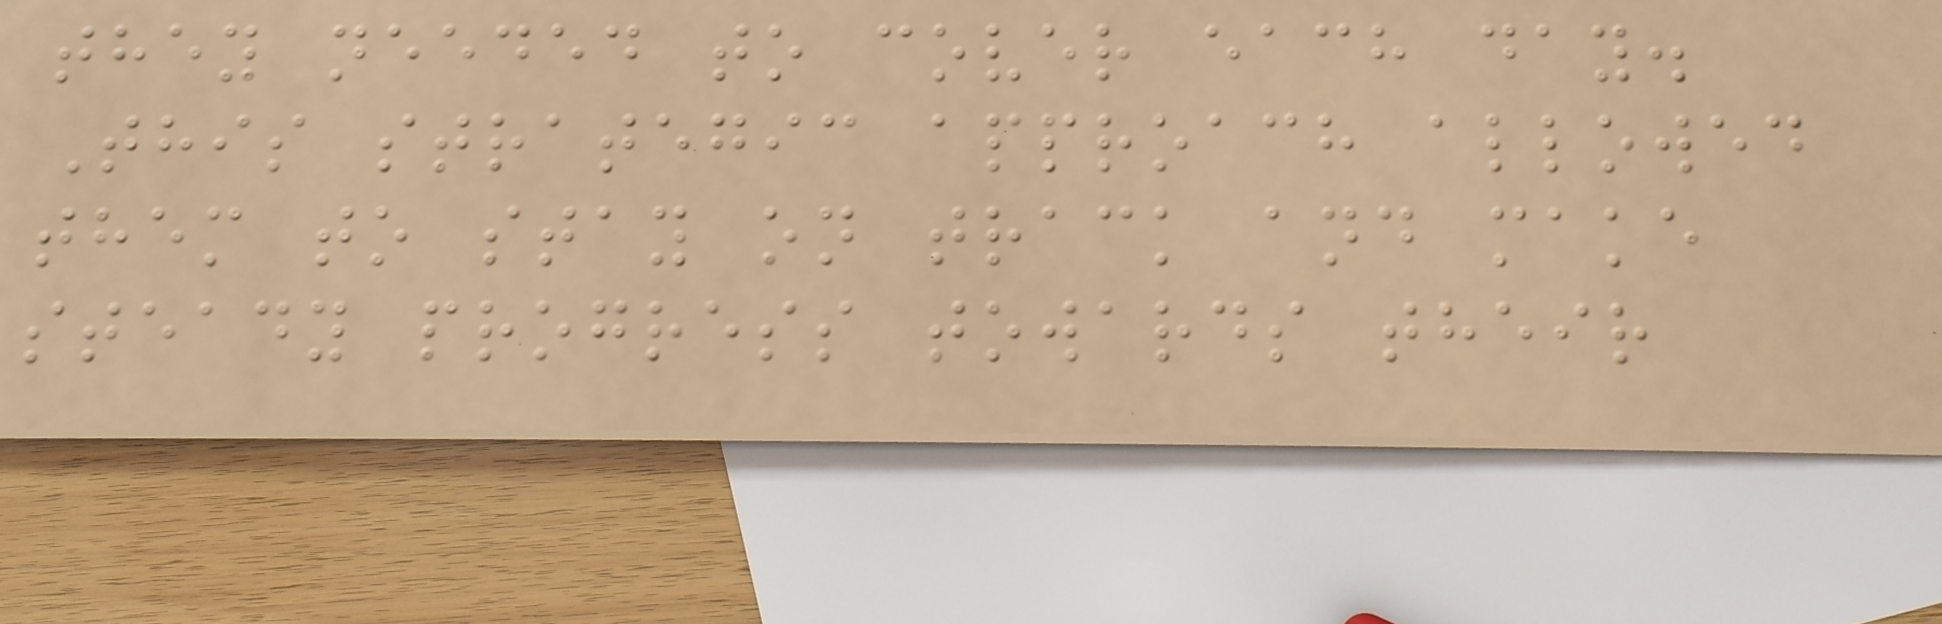they needed to cover each day.
This strategic approach allowed
them to stay on track and make
steady progress towards their
